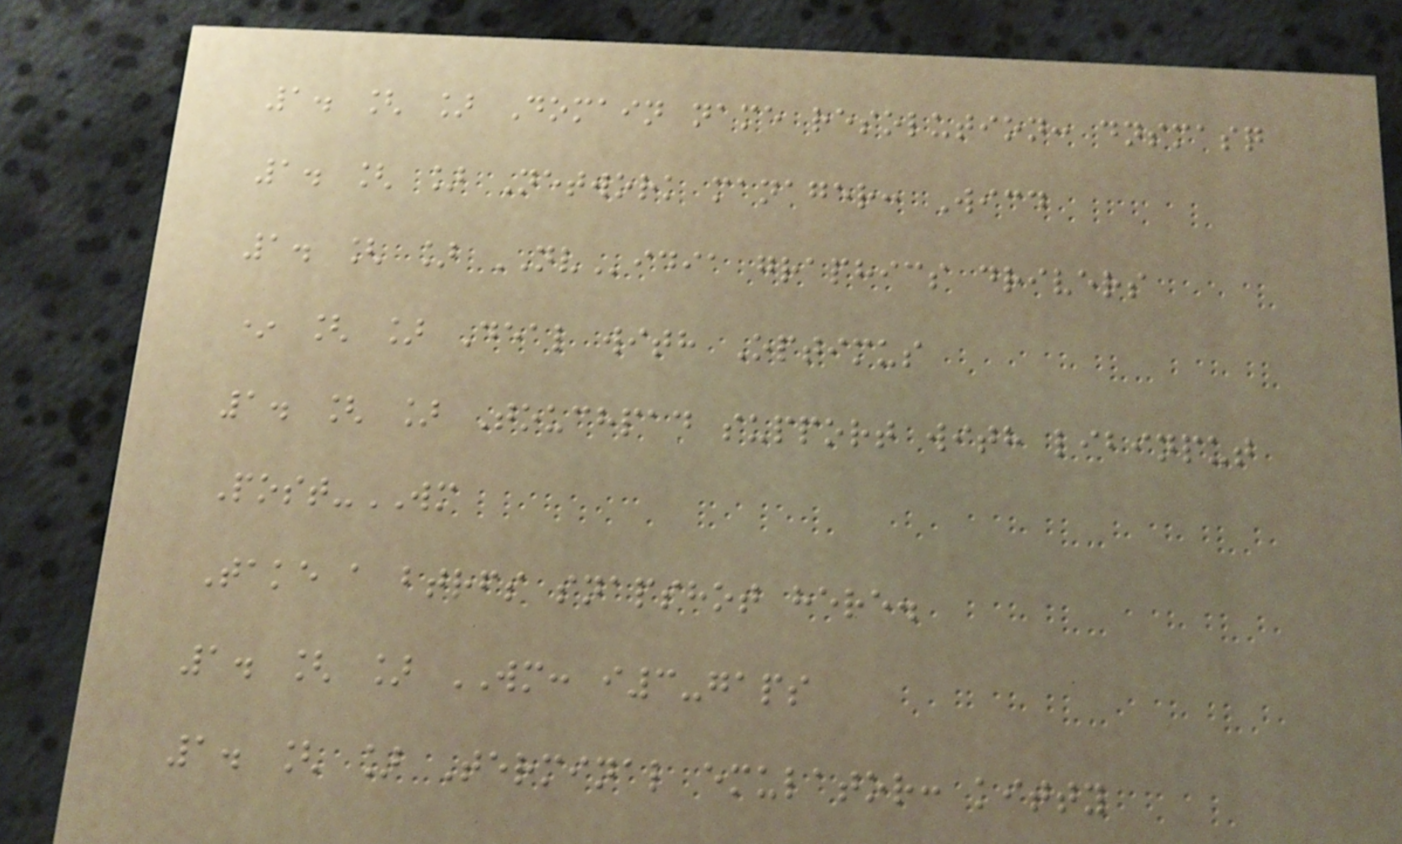1. [ ] Domain name resolution: dnsmasq
1. [ ] Network manager: Wicd
1. [ ] NVidia graphics drivers
* [ ] Deal with Optimus
1. [ ] Touchpad support with libinput
Post-WM
Take a btrfs snapshot here.
1. [ ] WM: i3-gaps
1. [ ] Terminal emulator: kitty
